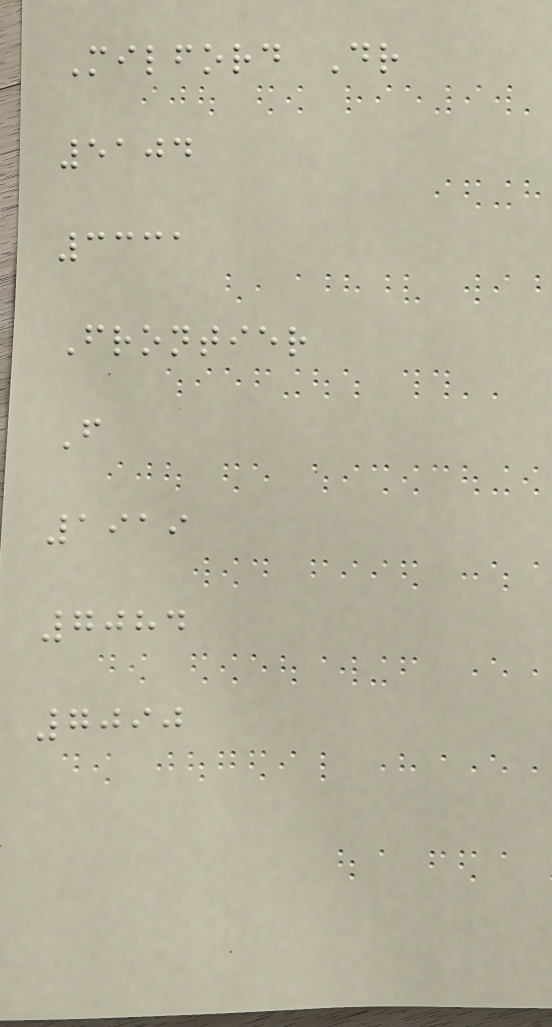Milford Dr
5104
3331
Frontier
F
1919
7084
7090
